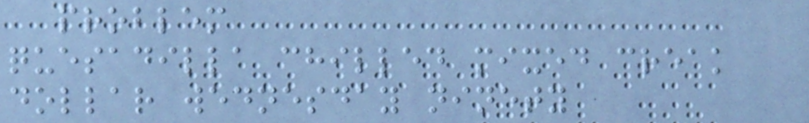problem
quesadilla chilled mixed creak
dollar wednesday ninety
